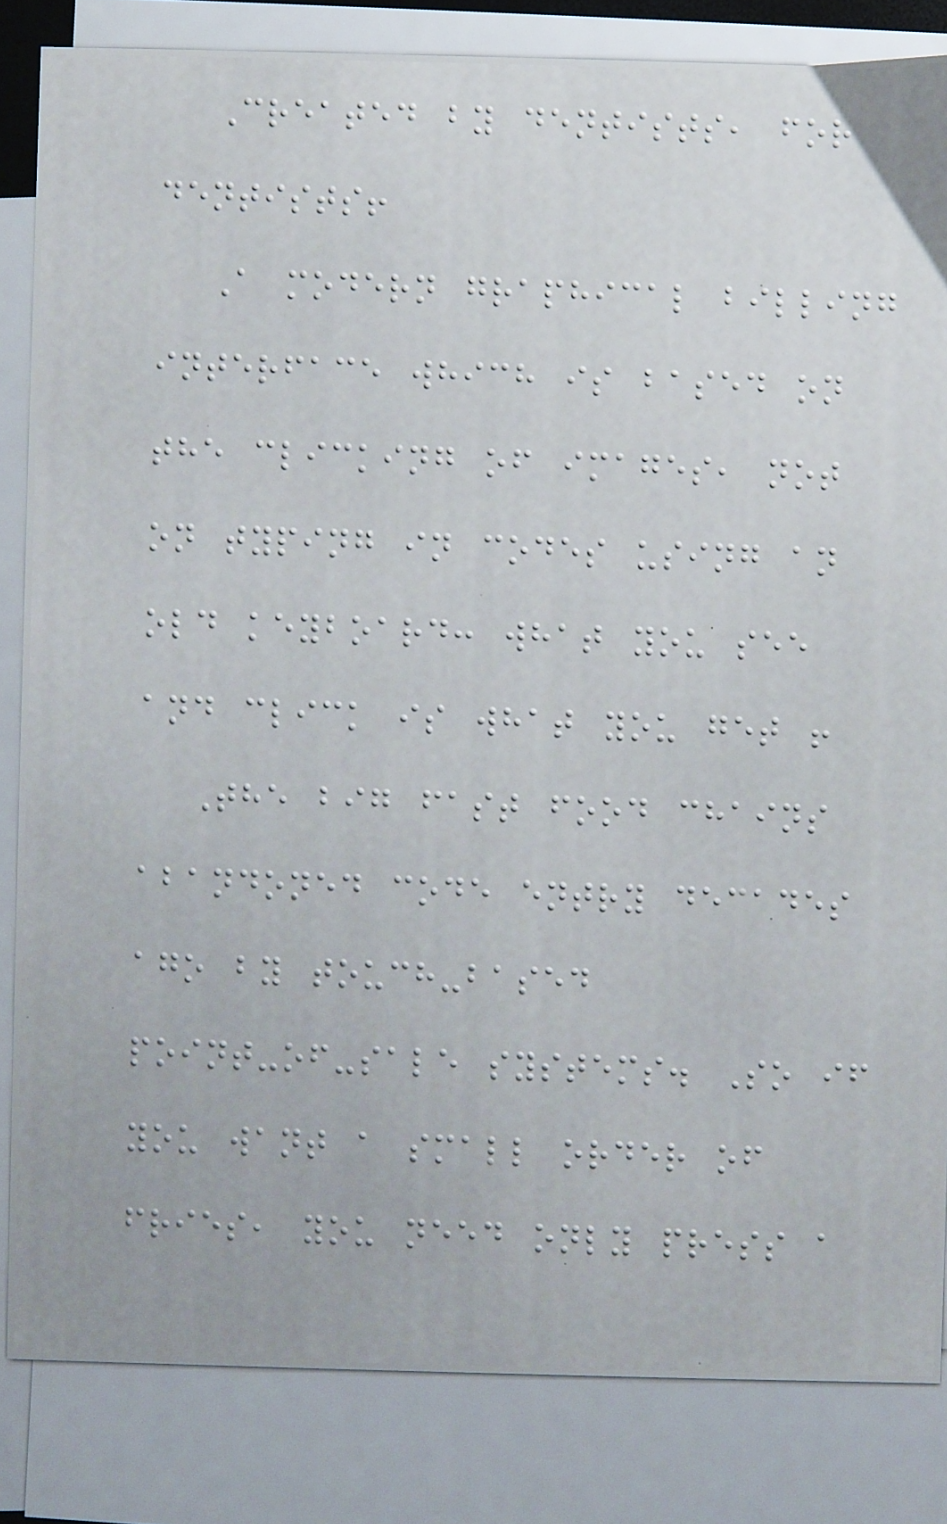Created by dentists, for
dentists!
A modern graphical billing
interface which is based on
the clicking of images, not
on typing in codes using an
old keyboard: what you see
and click is what you get !
The big fast food chains
abandoned code entry decades
ago by touch-based
point-of-sale systems. So if
you want a small order of
fries, you need only press a
